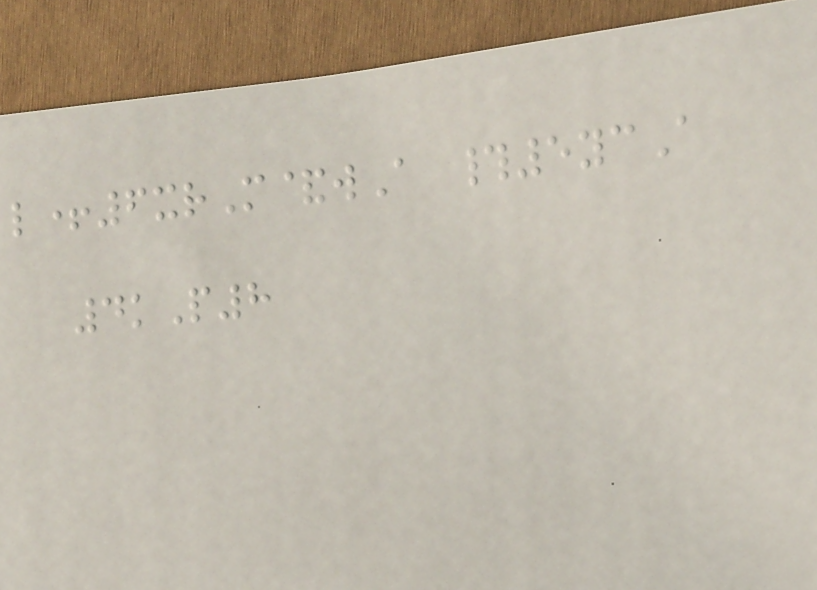l+6xrM&wA #5ycA
4kP8
